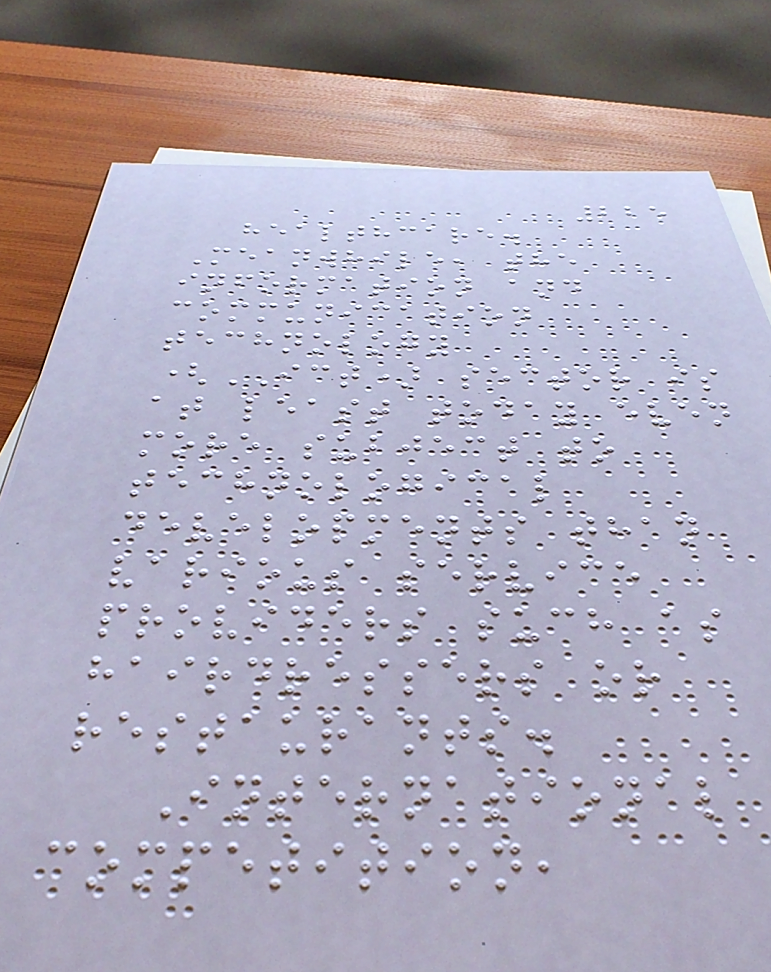225
healthcare.
Meanwhile, the
information and
communication
technology
(ICT) sector is
at least today even
more subject to
technological
developments than
various service
providers such as
hairdressers or
restaurants.
International
competition,
